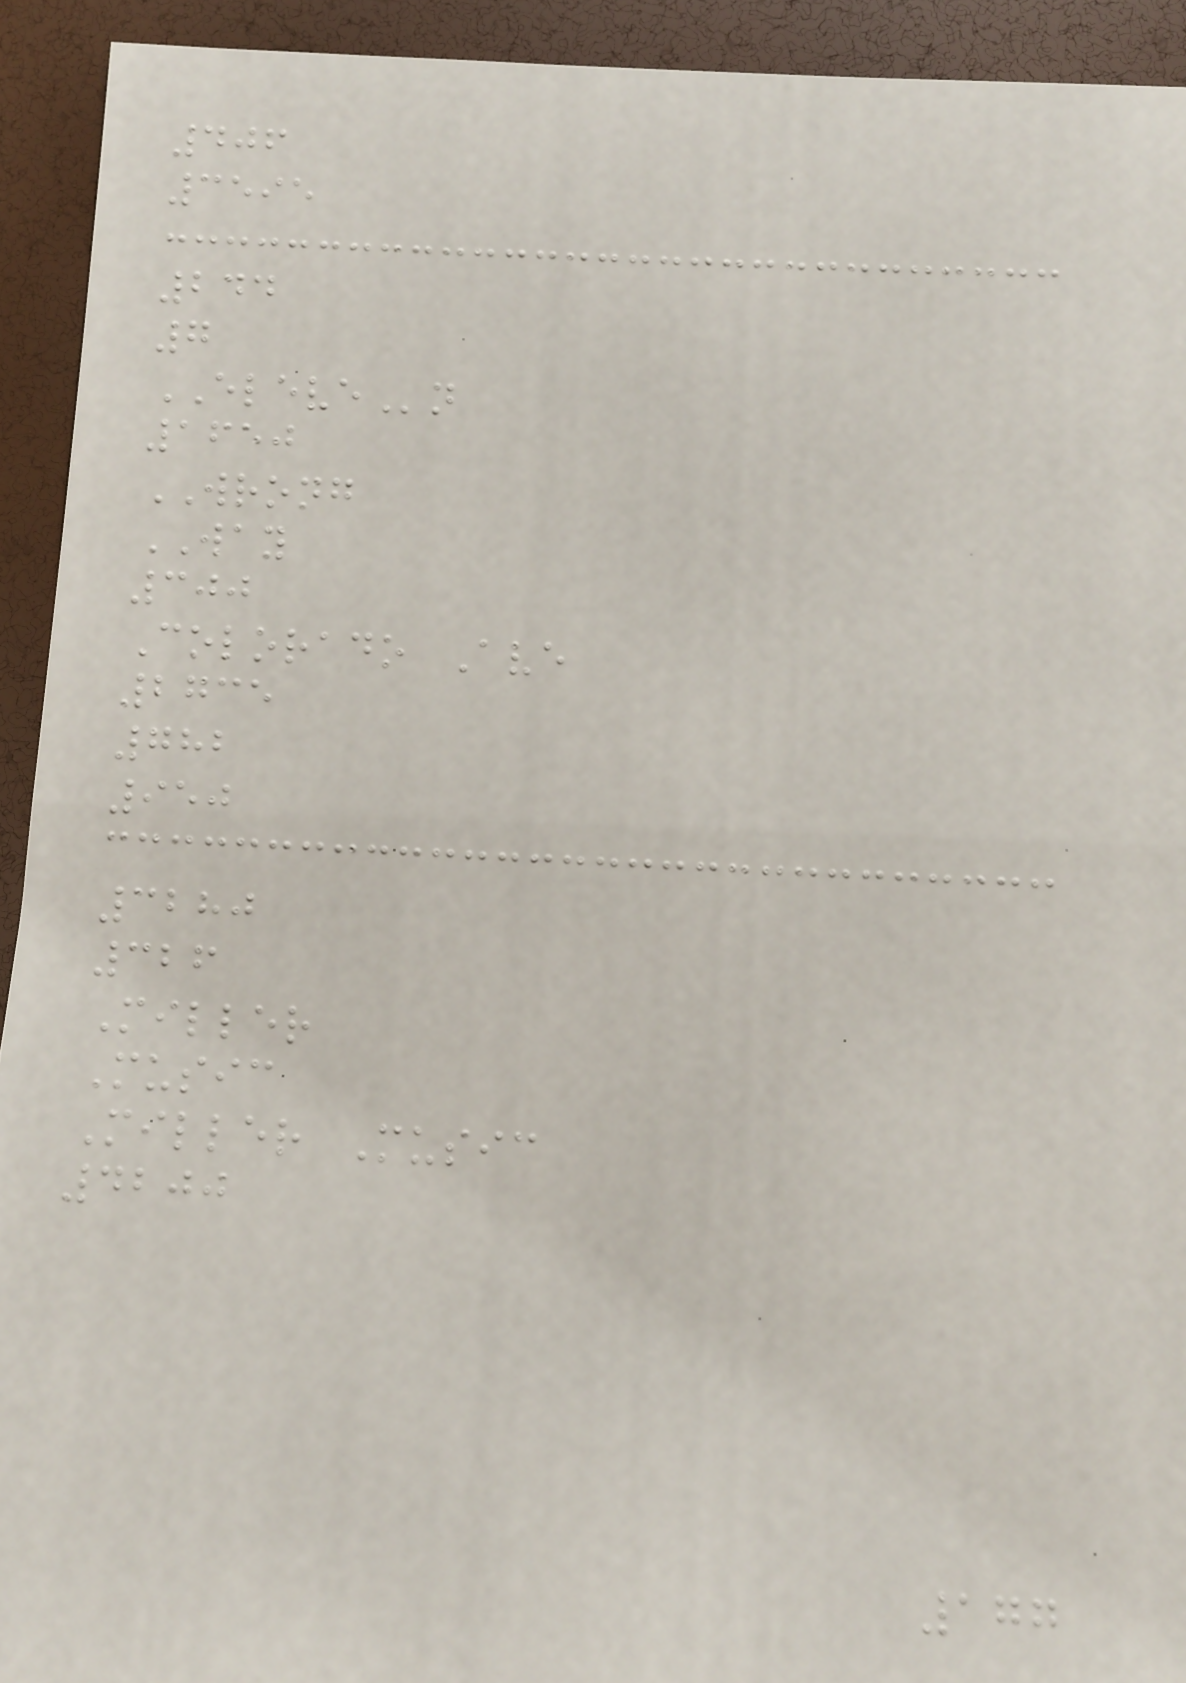406
3595
244
7
ELEVEn
1650
WRONG
WAY
300
Colorado Ave
2735
782
950
3280
326
Miller
Music
Miller Music
4200
177
